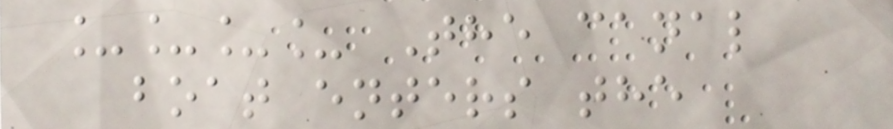____ The canal
boat enters the
